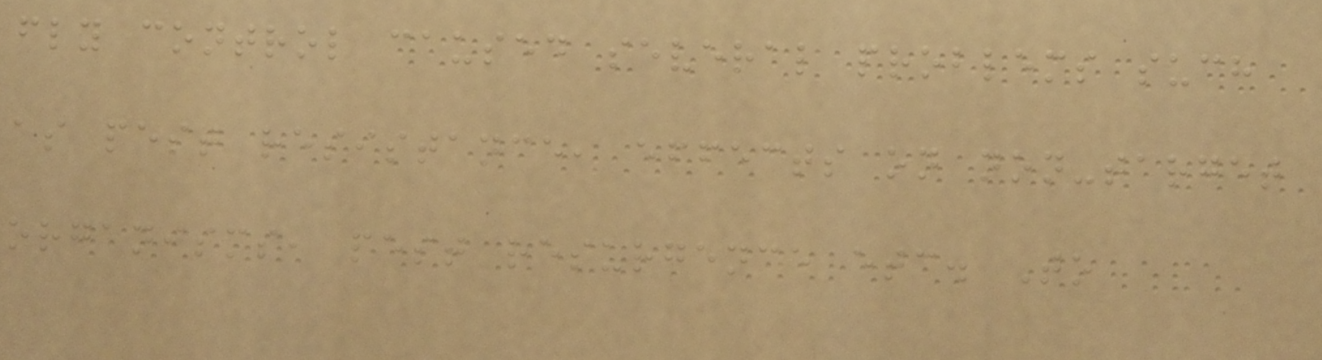fly control caused several problems such
as pest resistance, effects on non-target
organisms, pest resurgence etc. To
